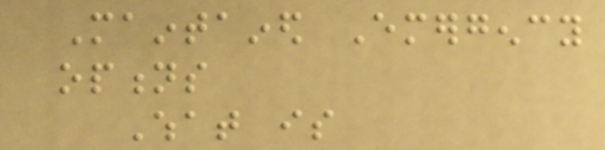Maintained Emergency
options
What is
